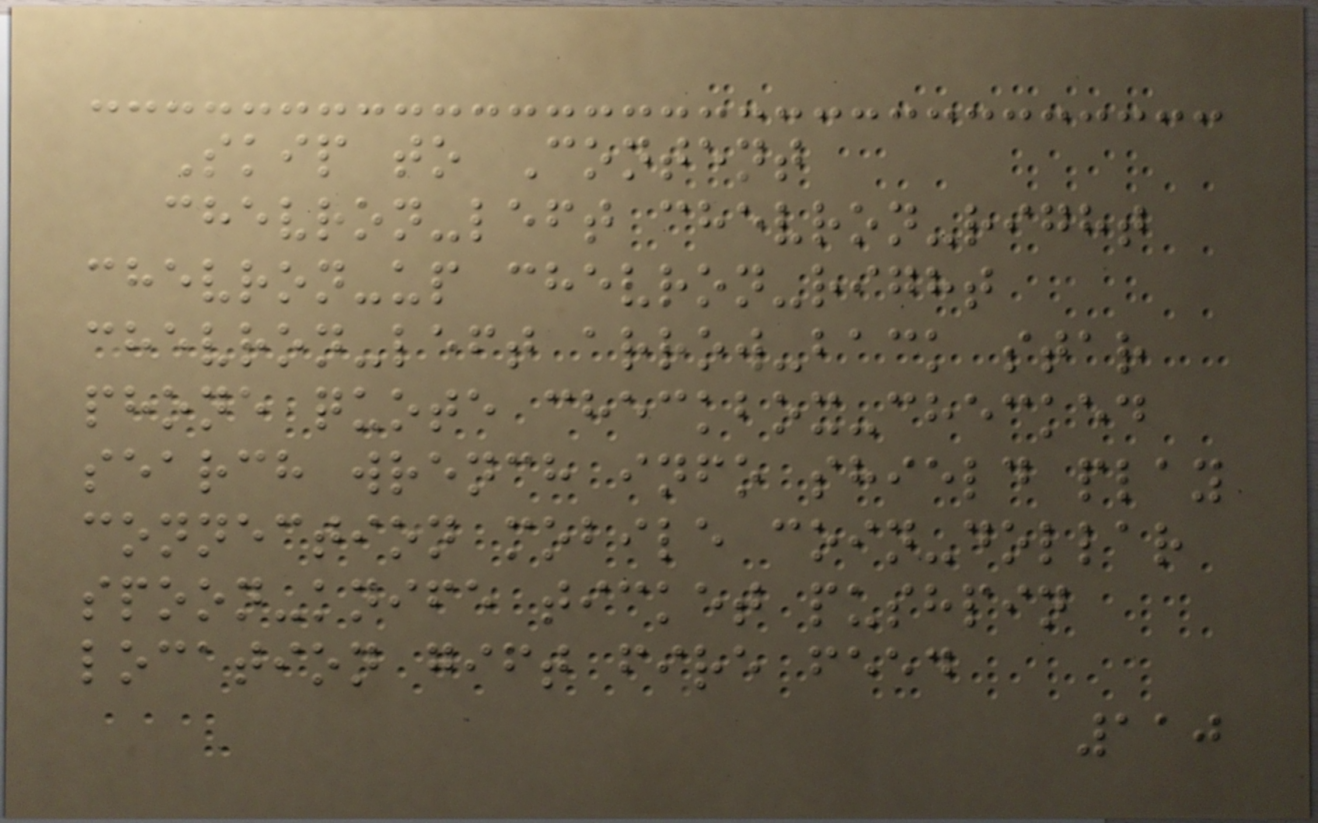Skip to Content
chevron-left chevron-right
chevron-up chevron-right
chevron-left arrow-back star
phone quote checkbox-checked
search wrench info shield play
connection mobile coin-dollar
spoon-knife ticket pushpin
location gift fire feed
110
